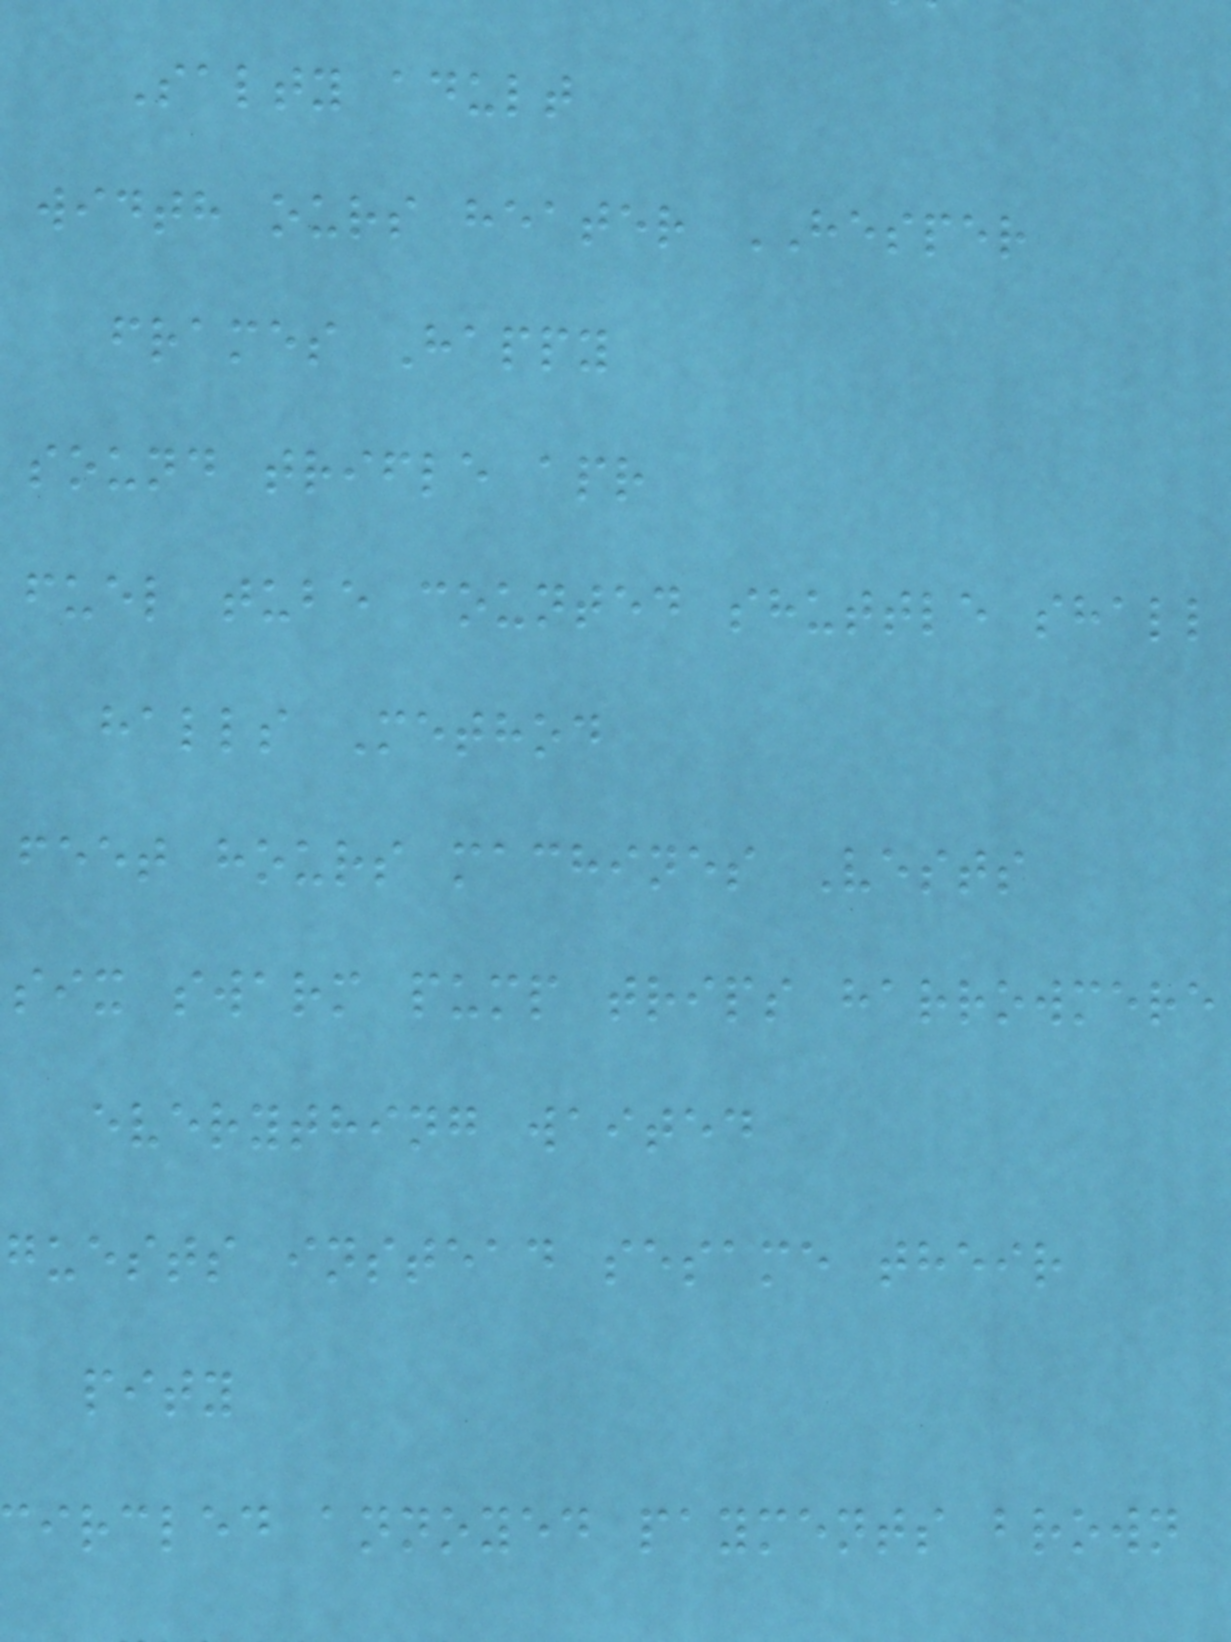Salty adult
width ours heater HESPER
frames Happy
sound trifle apr
fuel tube counted shuttle shall
halls Method
feet hours machines Vests
six swarm pump trips harrowmere
everything waited
guests instead sesame their
pity
ircled annoyed payments brown
